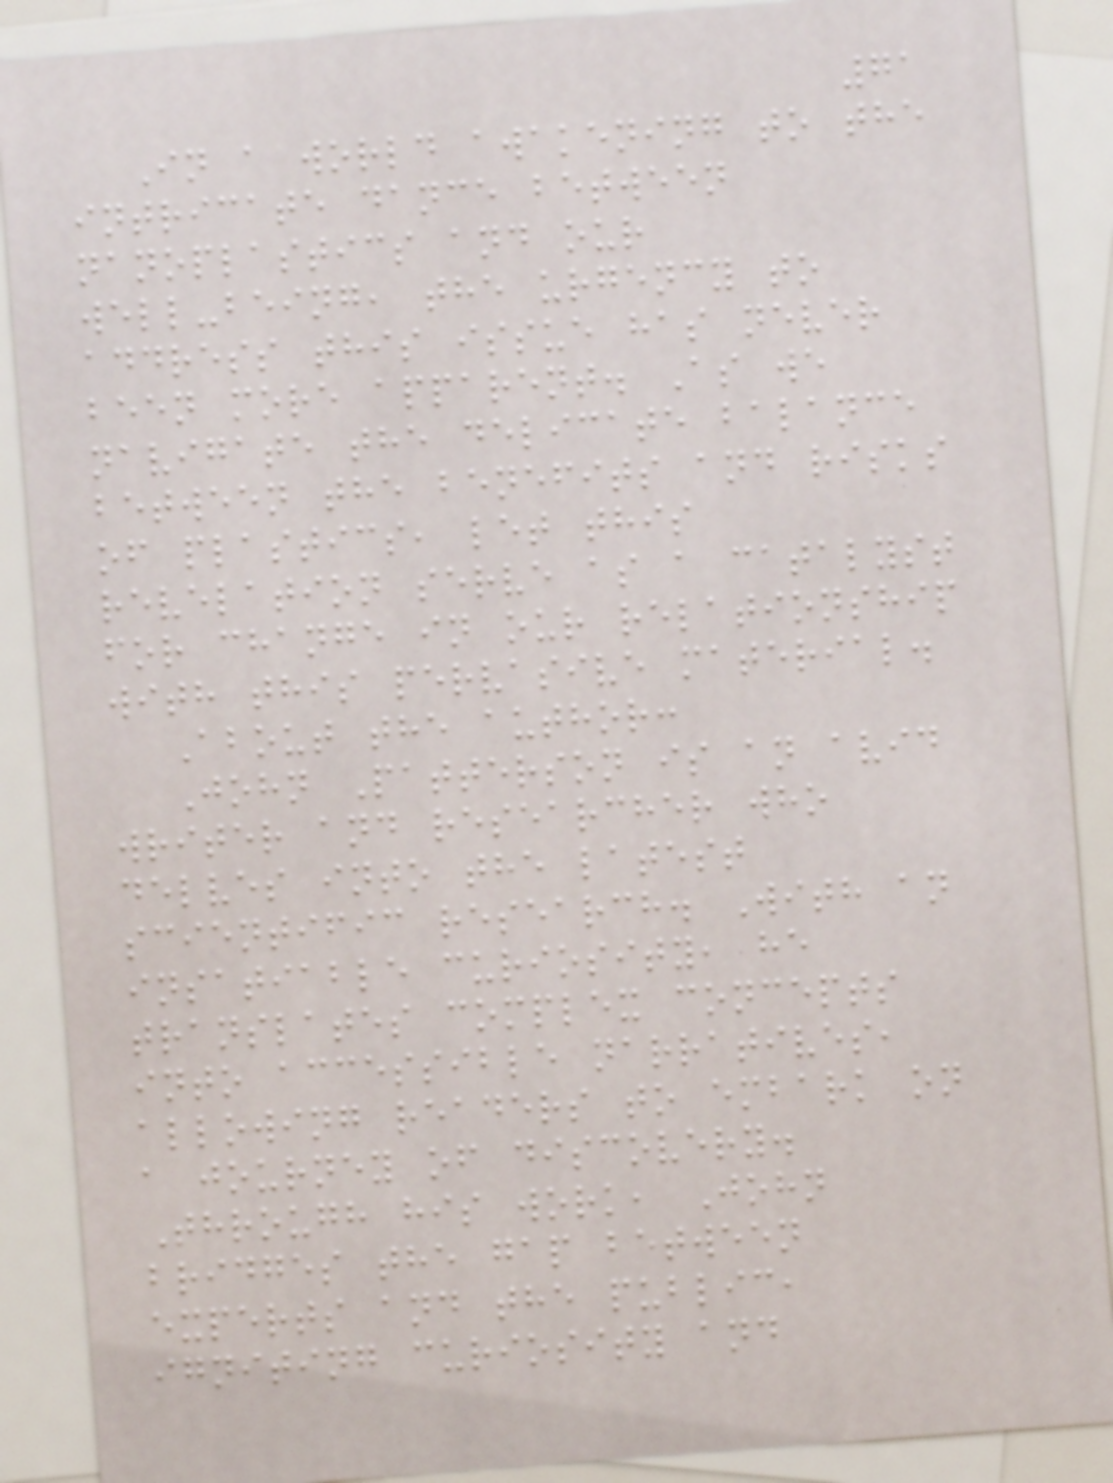71
In a world awakening to the
intricate dance between
nanoplastics and our
well-being, the urgency to
address this issue has never
been more apparent. As we
navigate the delicate balance
between the benefits and risks
of plastics, let this
revelation serve as a catalyst
for change in our relationship
with this pervasive material.
About the author:
John Patterson is an avid
writer and researcher who
delves into the latest
scientific research. With an
insatiable curiosity, he
translates complex concepts
into accessible narratives,
allowing readers to embark on
a journey of discovery.
Through his work, John
bridges the gap between
experts and the public,
igniting curiosity and
